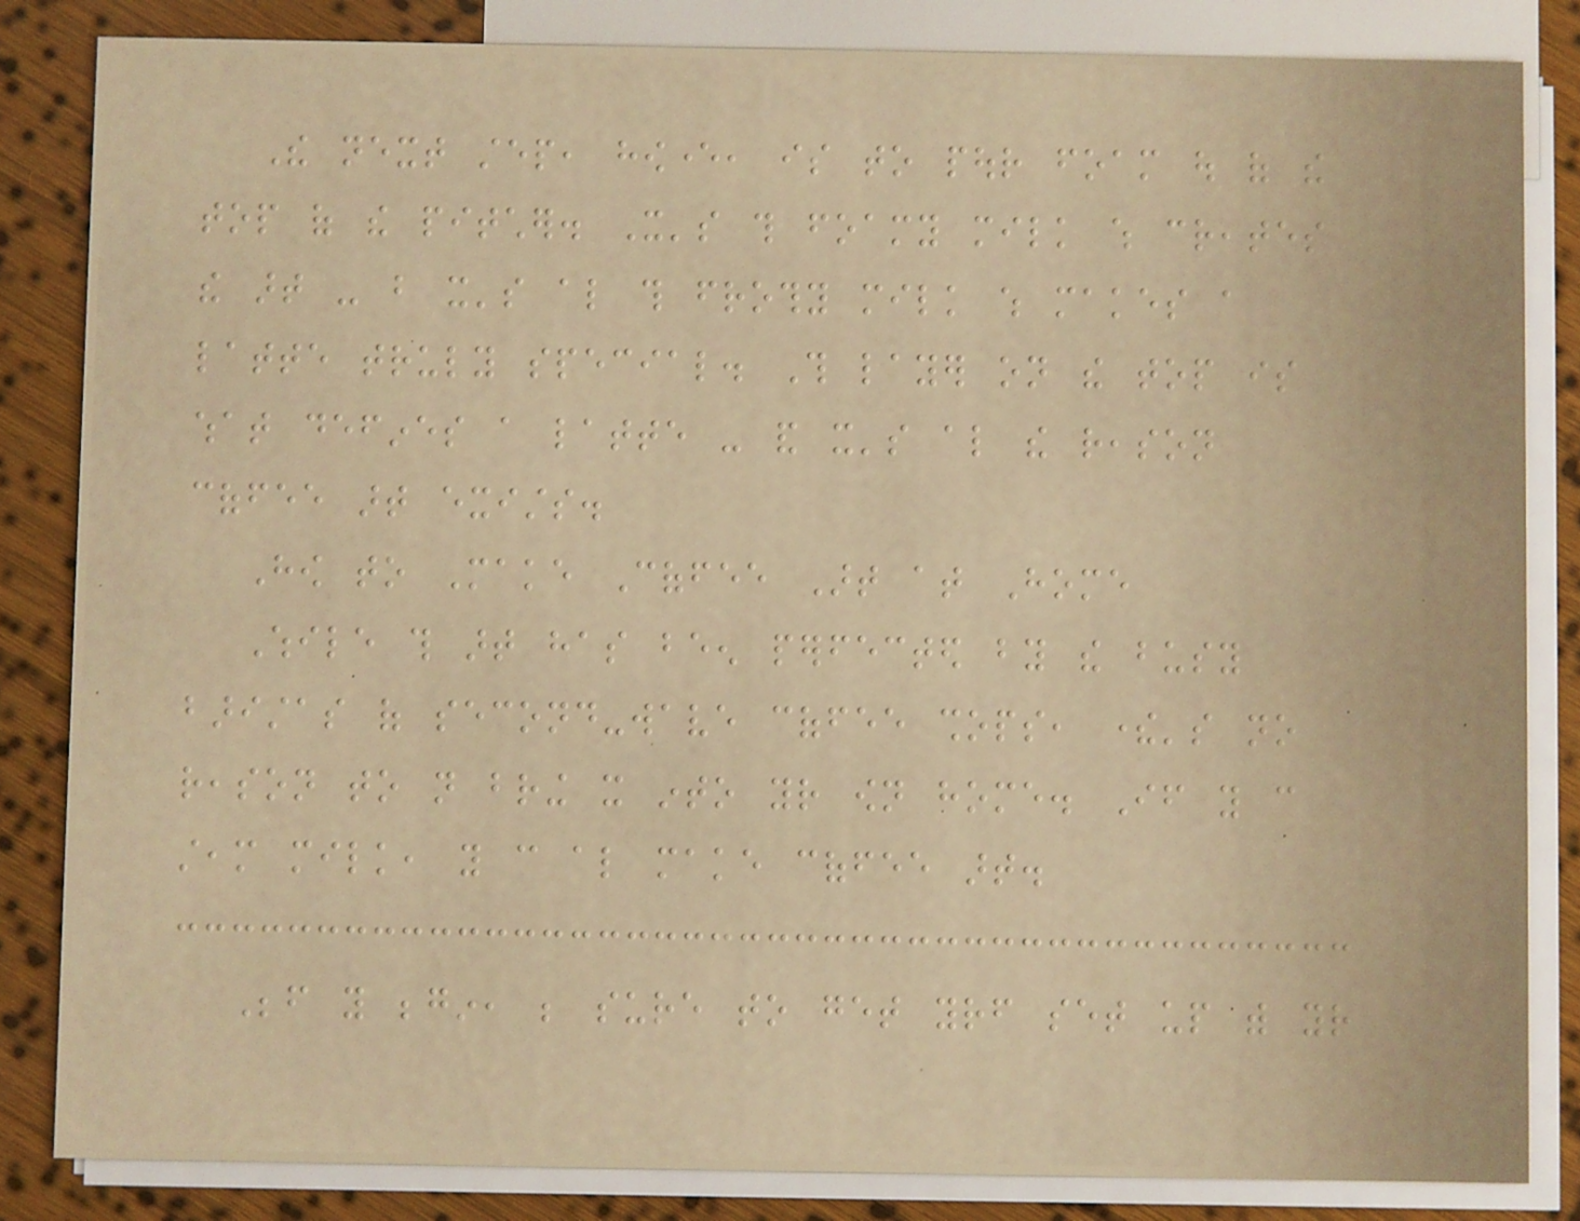The next step, however, is to pour foam out of the
top of the pitcher. It's this foamy milk which creates
the art - but it's also this frothy milk which makes a
latte truly special. This layer on the top is
what defines a latte - and it's also the reason
coffee art exists.
How to Make Coffee Art at Home
While this art has been perfected by the busy
baristas of second-wave coffee shops, there's no
reason to not bring it into your own home. If you can
steam milk, you can also make coffee art.
Before you begin, be sure to get yourself set up with your
